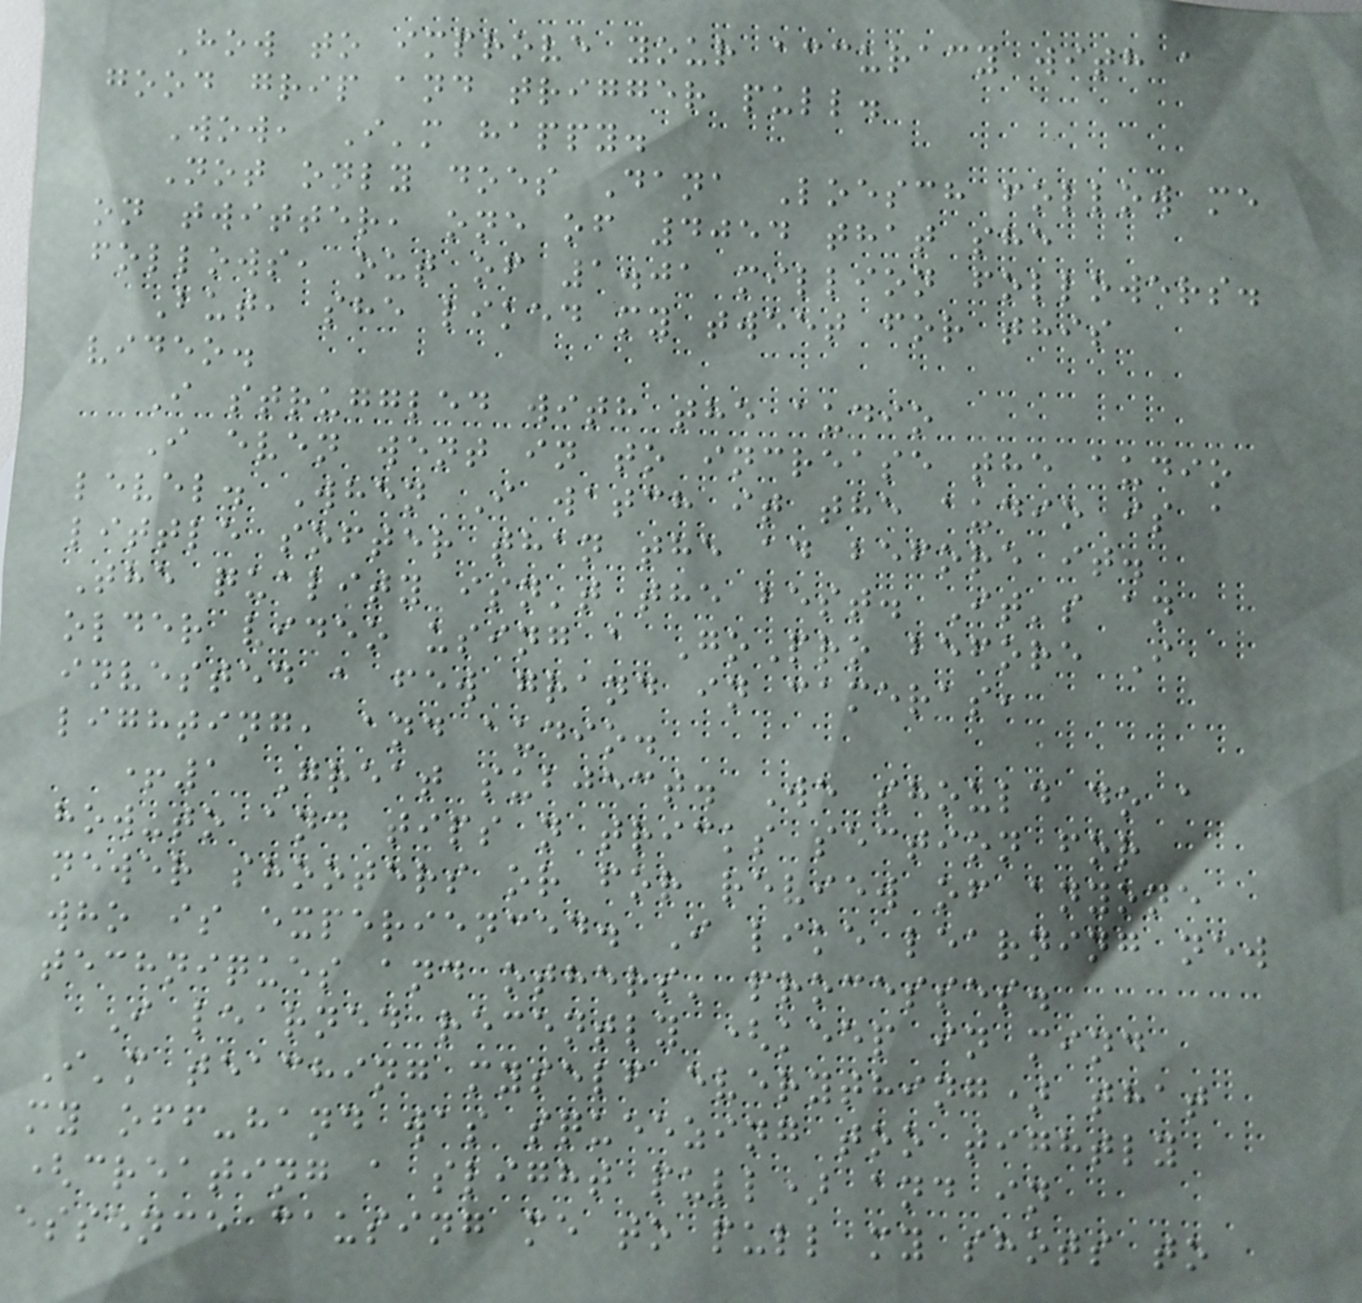How to improve your accuracy with a
good grip and trigger pull.
Wow, I'm happy.
Not only does Dana Loesch follow me
on twitter, one of 4054 that she
follows, out of 1.01 million followers.
But, she liked my tweet for this
video.
I struggled with the audio
I even went in to increase the audio
level. When I watch it the audio is a
little softer than the ad before it.
The quality isn't the best. It's an
older video using a GoPro before I
invested a few grand in cameras,
lighting, and audio.
+1 Great subject. We should do a
how-to and tips n tricks section for
newer shooters or for review of anyone
who is experienced. I like learning new
techniques and others' processes.
I learned recently (keep in mind
I'm teaching myself everything) that
my off-hand was squeezing too tightly
(creating a slight pull) and in
essence causing me to pull my shots to
